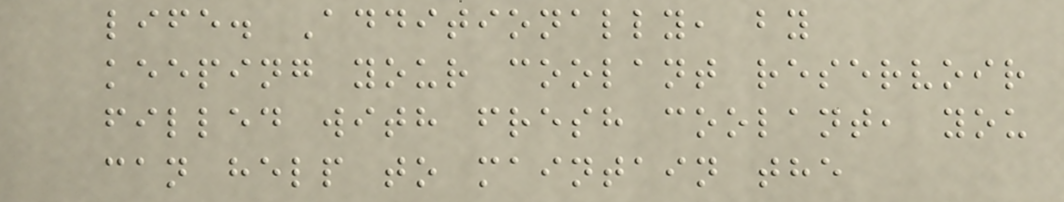life. Additionally, by
keeping your coolant reservoir
filled with fresh coolant, you
can help to maintain the
